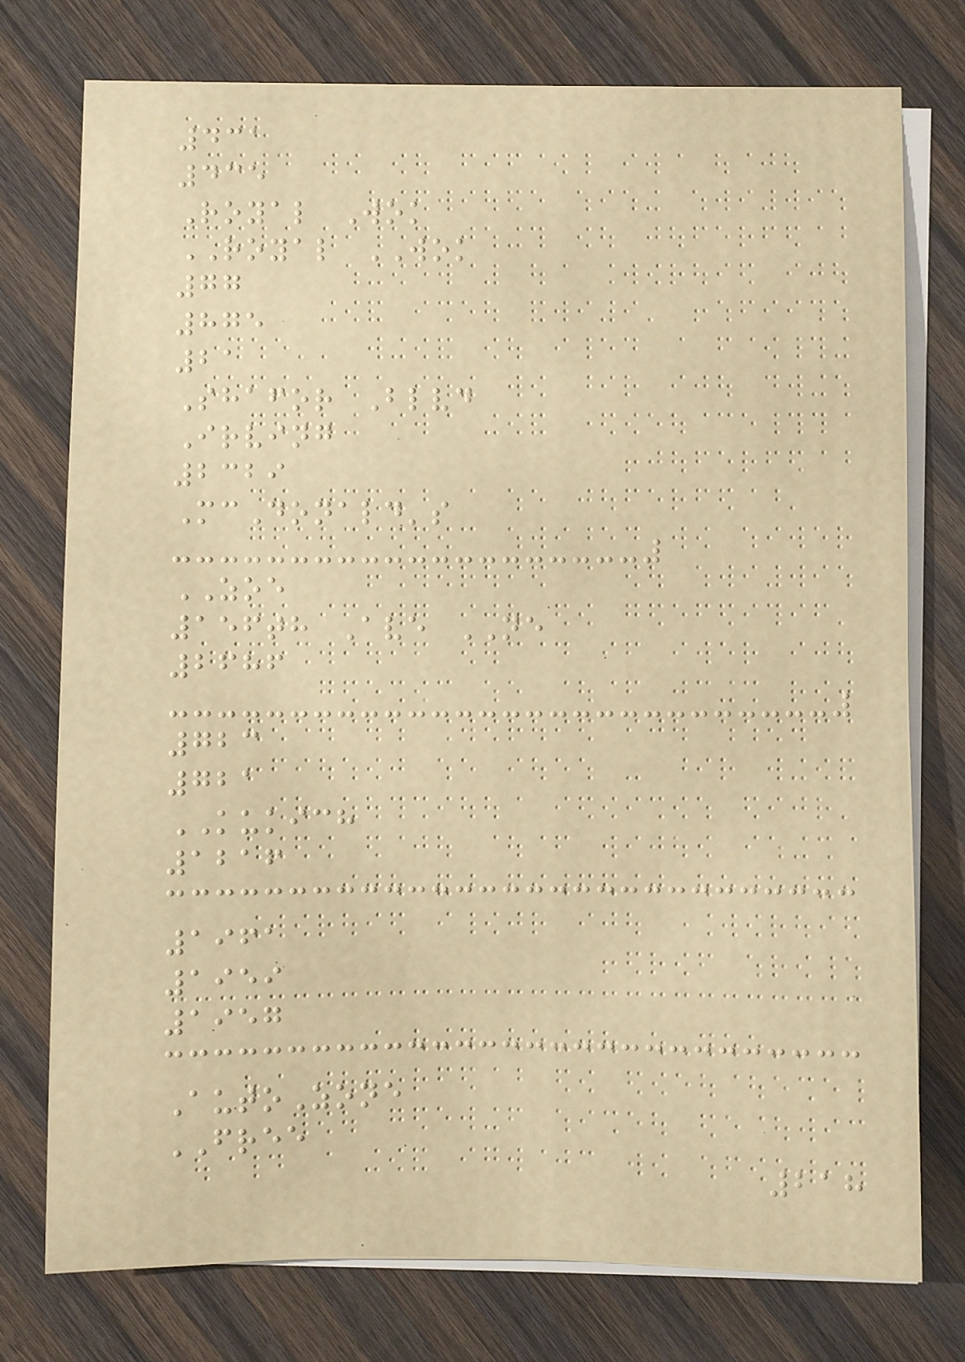431
435
Royal Wok
ROYAL WOK
77
875
21
Shafor Blvd
Irving
2329
McDonald's
ZOE
156th Ave NE
2686
723
721
KUKICH
1216
1961
1959
1957
AutoZone
FREE
218
